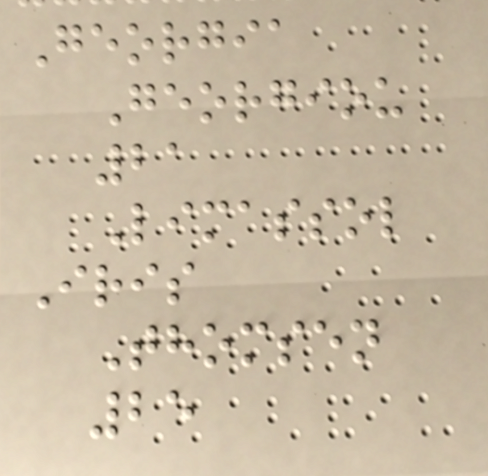Georgia
Georgiou
21
Limassol
Iris
Thomsen
25
